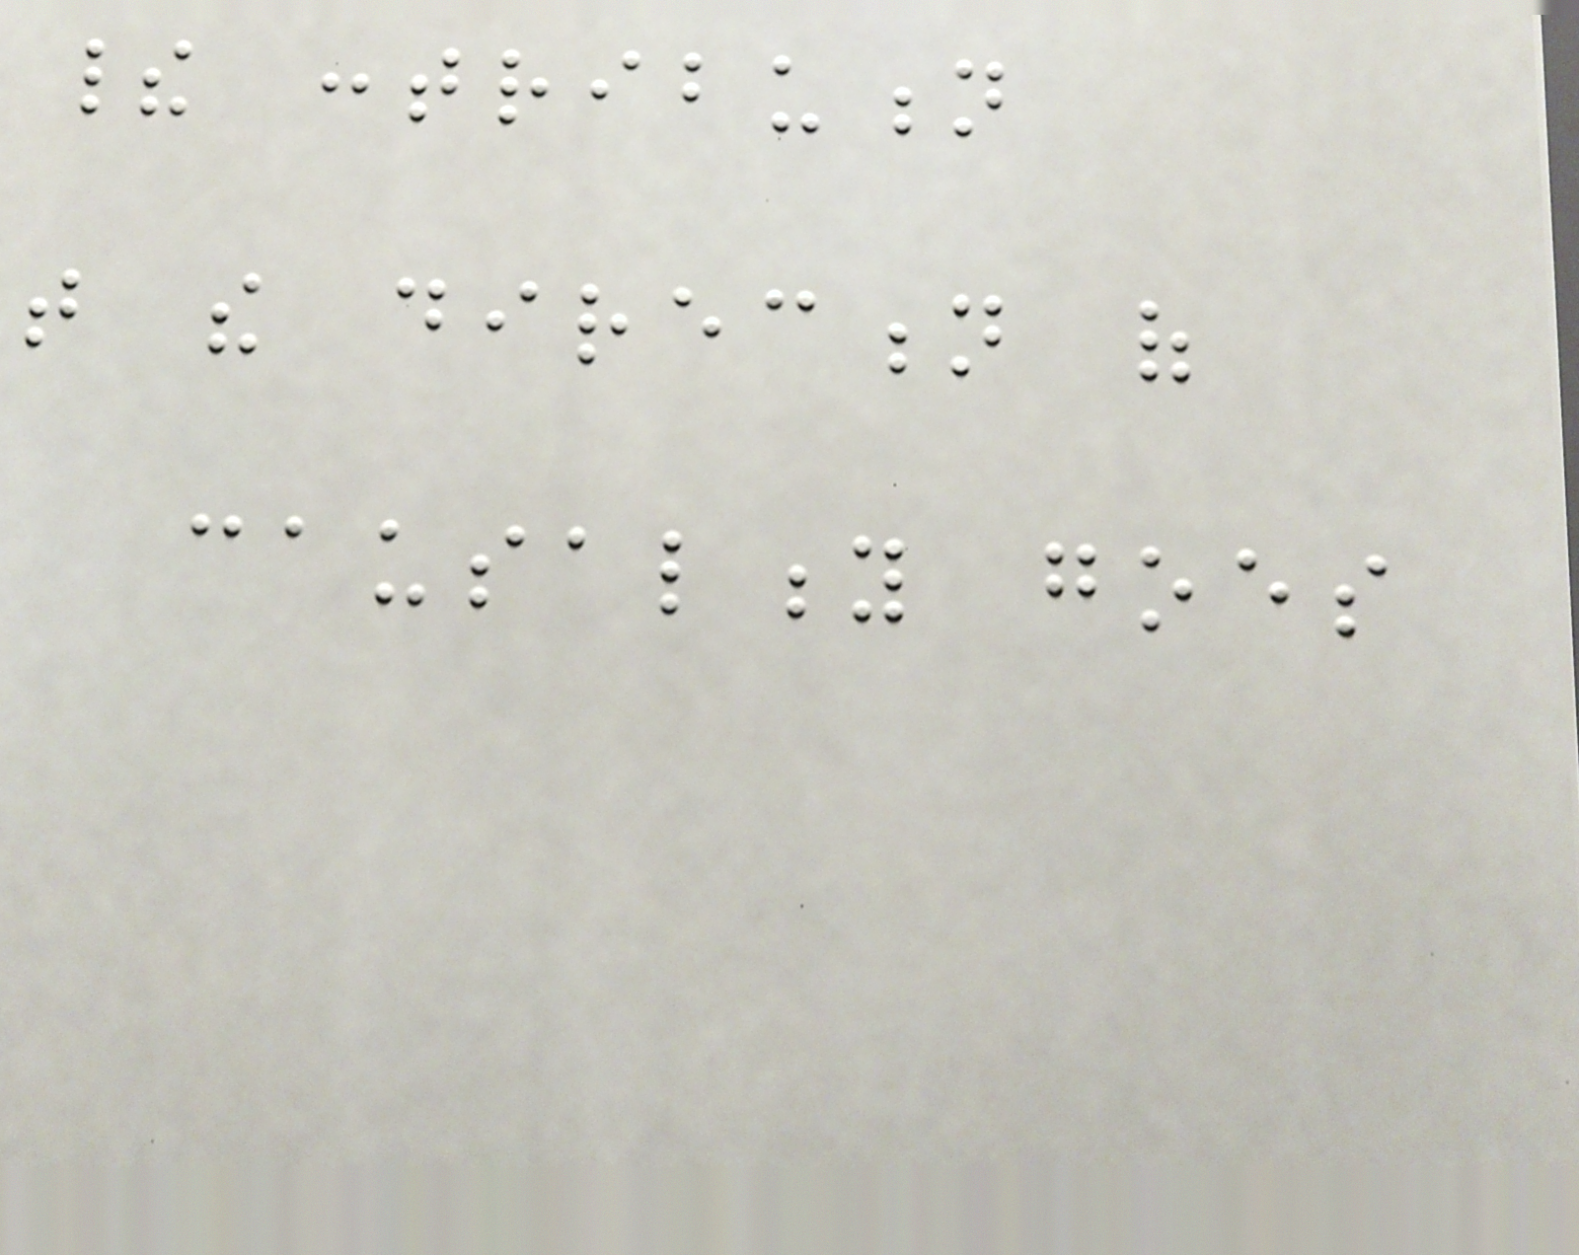their contribution
that the direction of
causality goes
